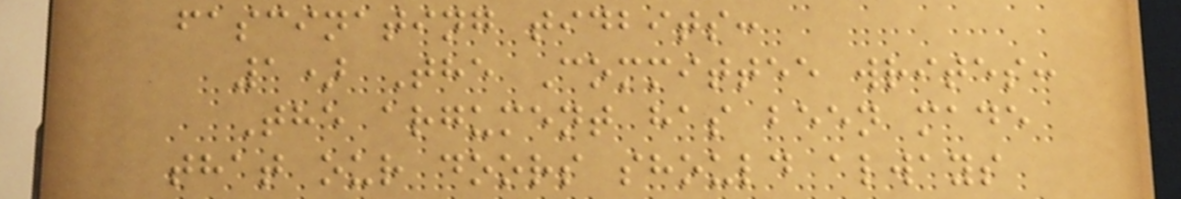fascinating tidbits:
1) The Committee writes:
The argument has been made
that our doors should always
